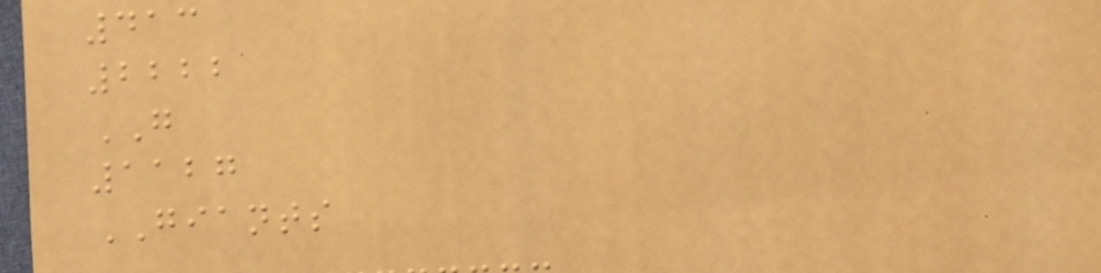413
2222
GO
1127
GIANTS
